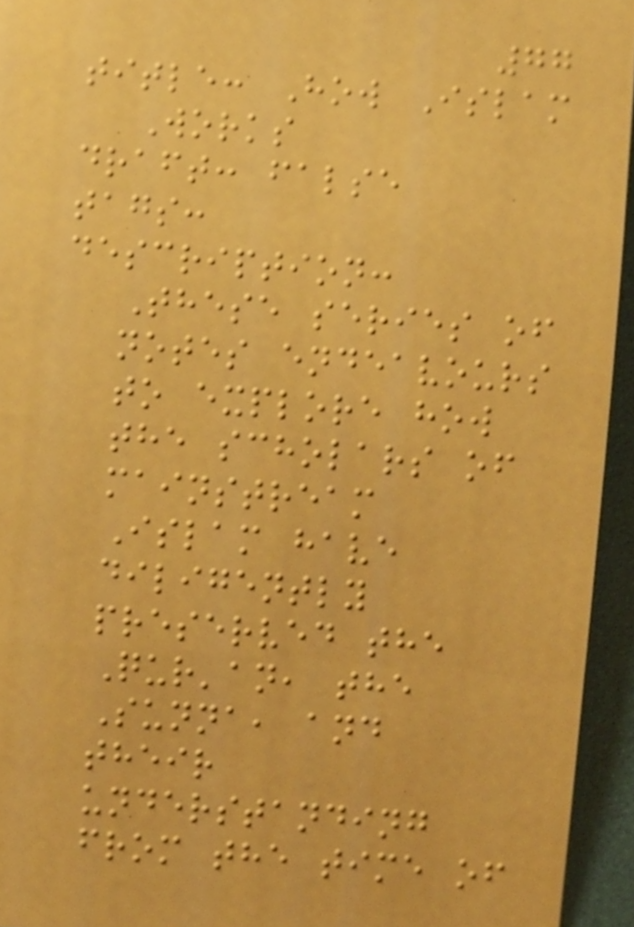77
title: How Islam
Works
draft: false
tags:
description:
These series of
notes endeavours
to explore how
the scholars of
mainstream
Islam have
diligently
preserved the
Qur'an, the
Sunna, and
their
understanding
from the time of
